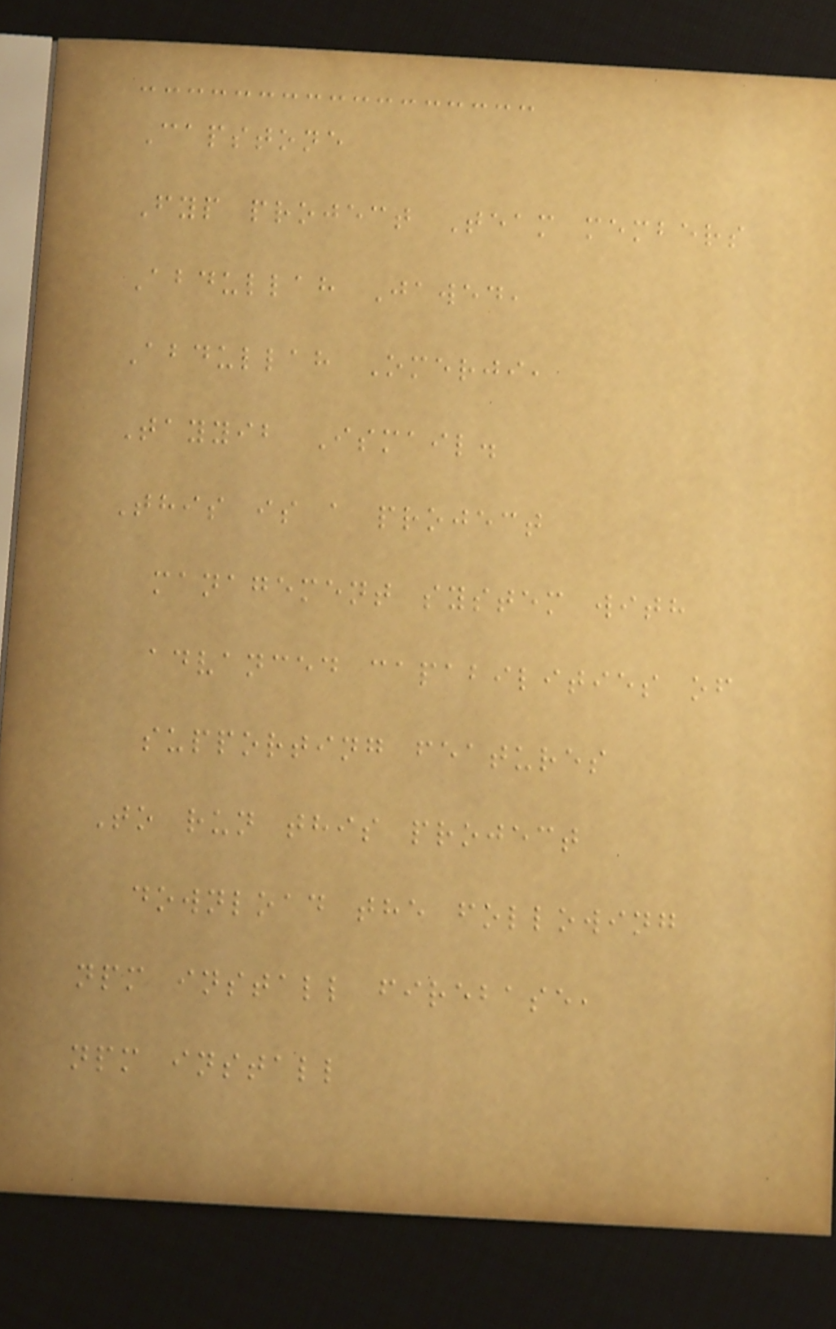Capstone
Fyp project Team members
Abdullah Jawed,
Abdullah Omerji,
Tayyib Ismail.
This is a project
management system with
advanced capabilities of
supporting features
To run this project
download the following
npm install firebase,
npm install
